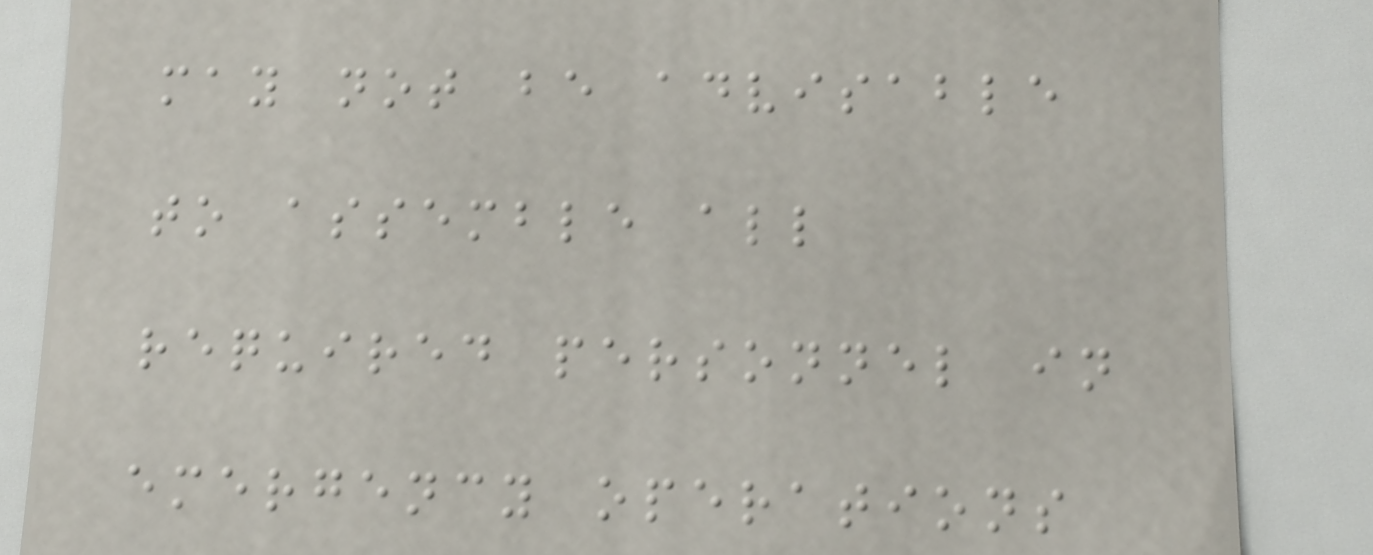may not be advisable
to assemble all
required personnel in
emergency operations
